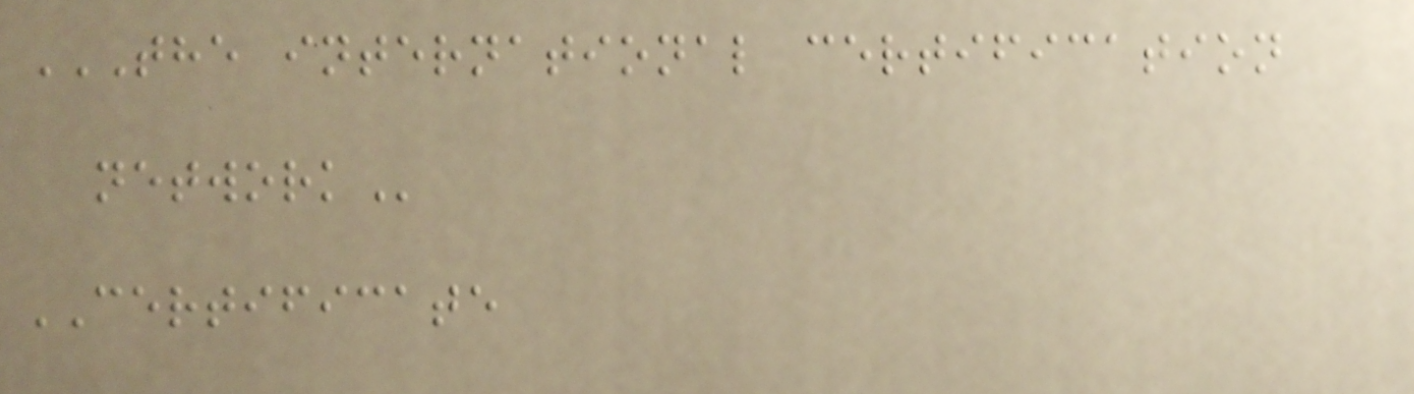THE INTERNATIONAL CERTIFICATION
NETWORK
CERTIFICATE
